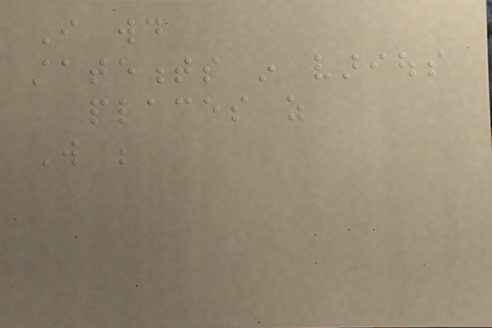I would
statements in various
places as
Will be
